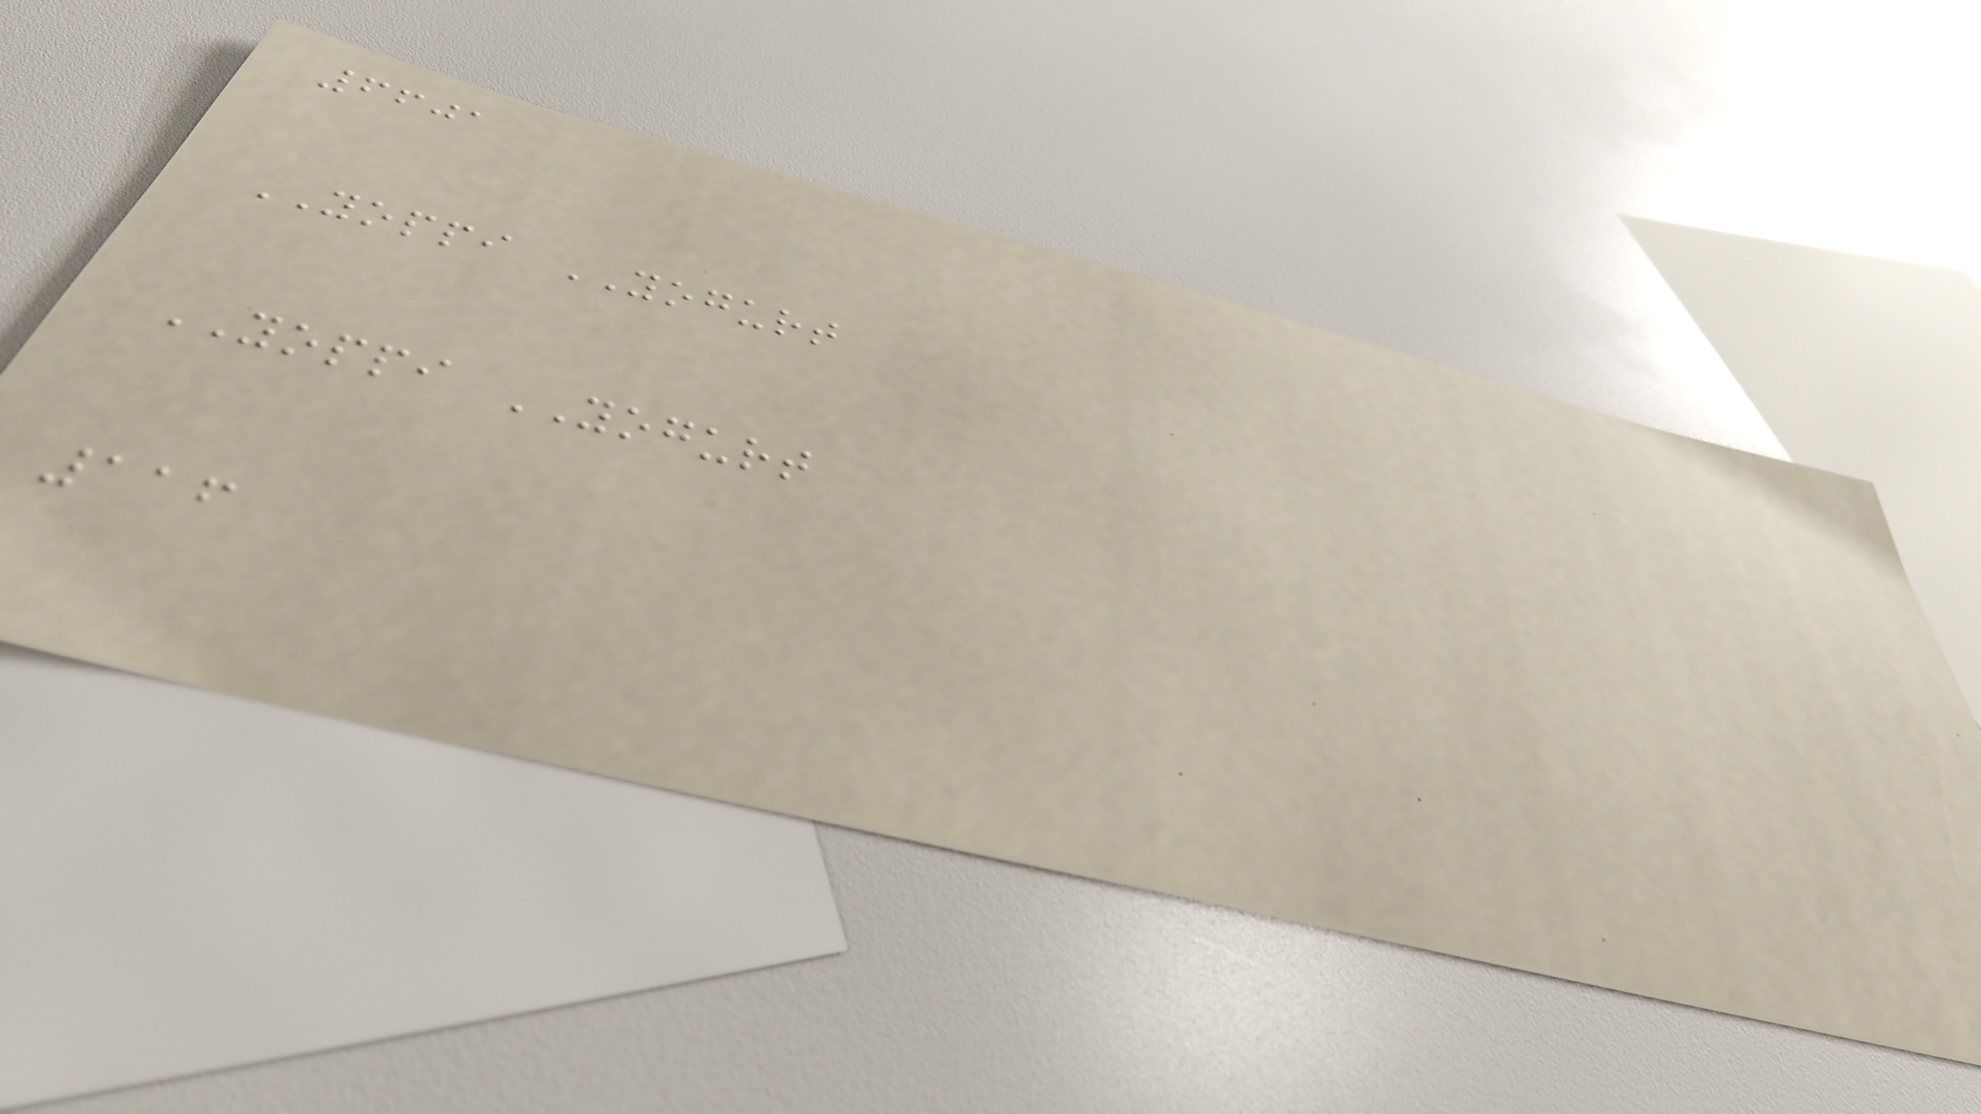6601
YOPPI YOGURT
YOPPI YOGURT
116
